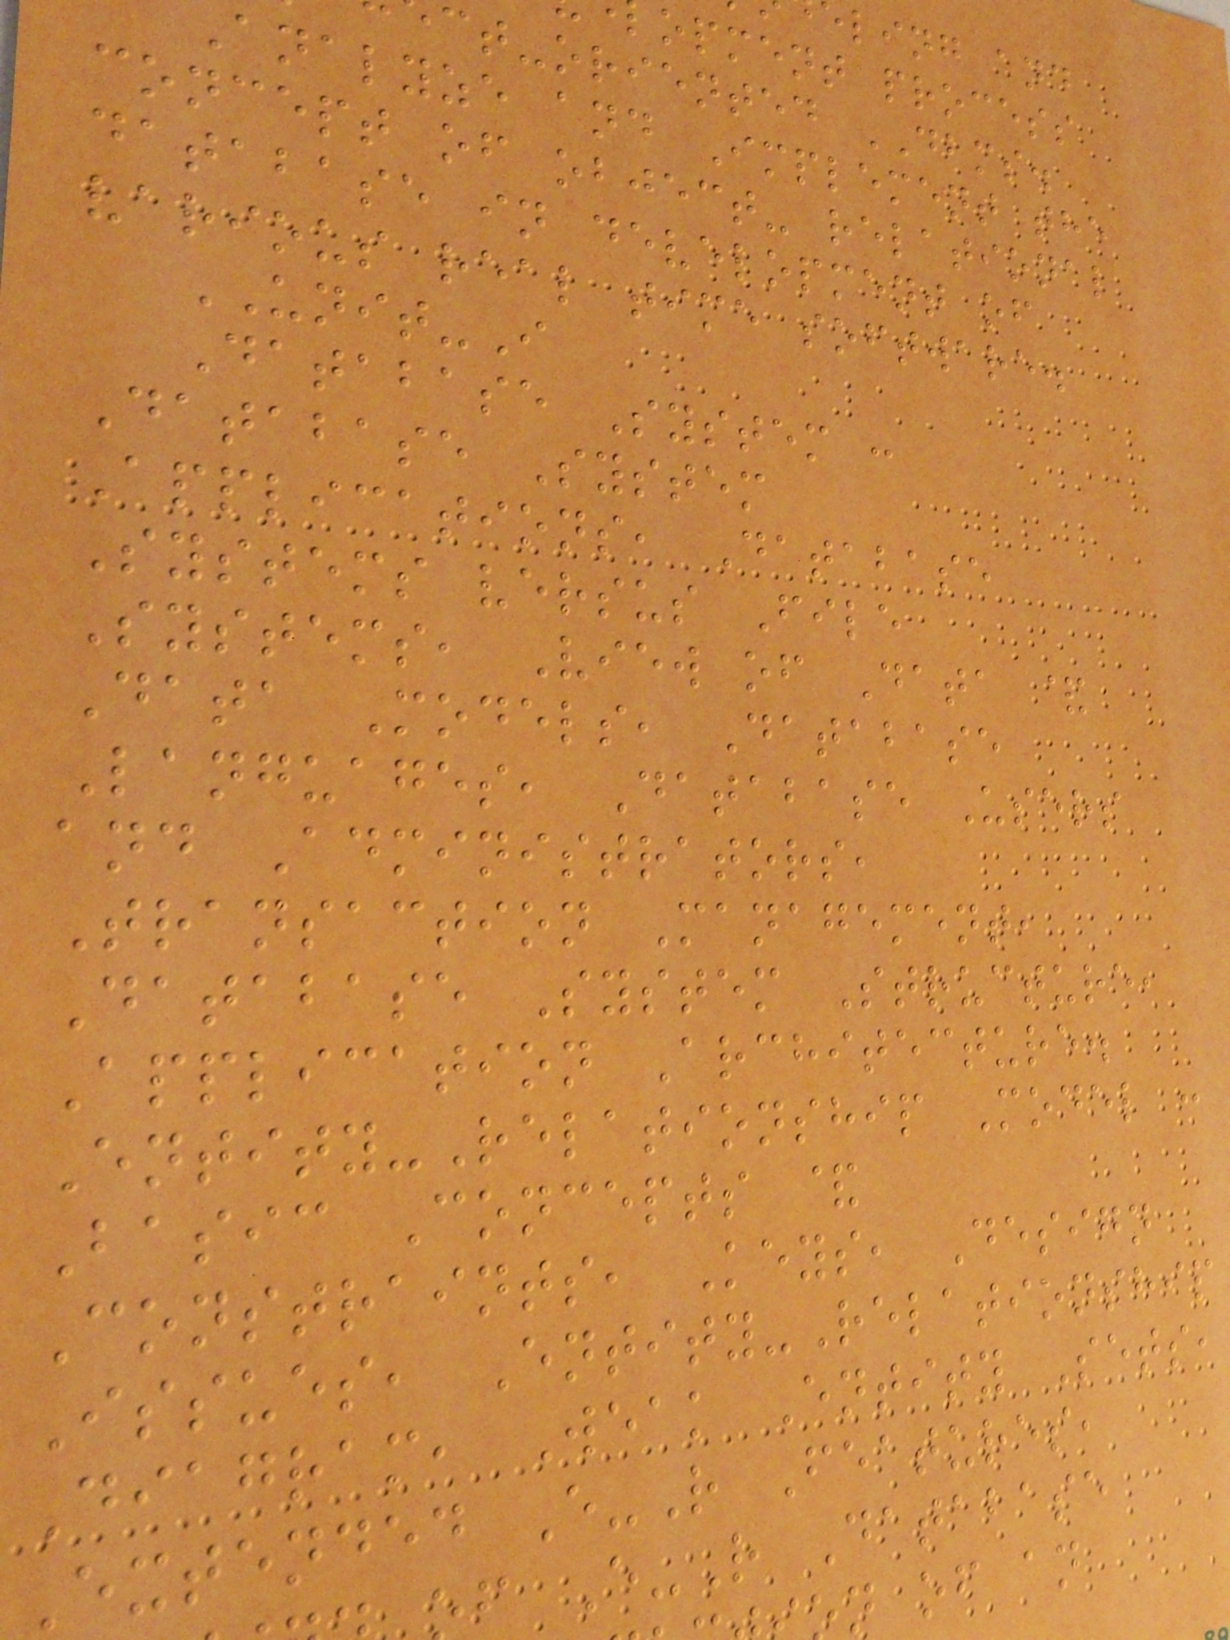ling and
opment process
ct-oriented DBMS.
analyze and Implement the
concept of object- relational
database in development of
various real time software.
UNIT-I
Database System :
Database System
Applications, Database
Systems versus File
Systems, View of Data &
Data Models, Database
Languages, Database Users
and Administrators,
Transaction Management,
Database System Structure,
Application Architecture.
Entity-Relationship Model :
Basic Concepts &
Constraints, Keys, Design
Issues, Entity-Relationship
Diagram, Weak Entity Sets,
Extended E-R Features,
f E-R Database
n of an
